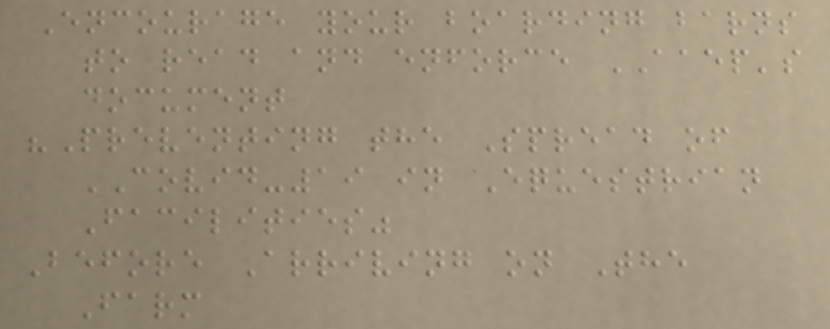Encourage your boarding barns
to read and enforce AAEP's
document
"Preventing the Spread of
COVID-19 in Equestrian
Facilities"
Before Arriving on The
Farm
